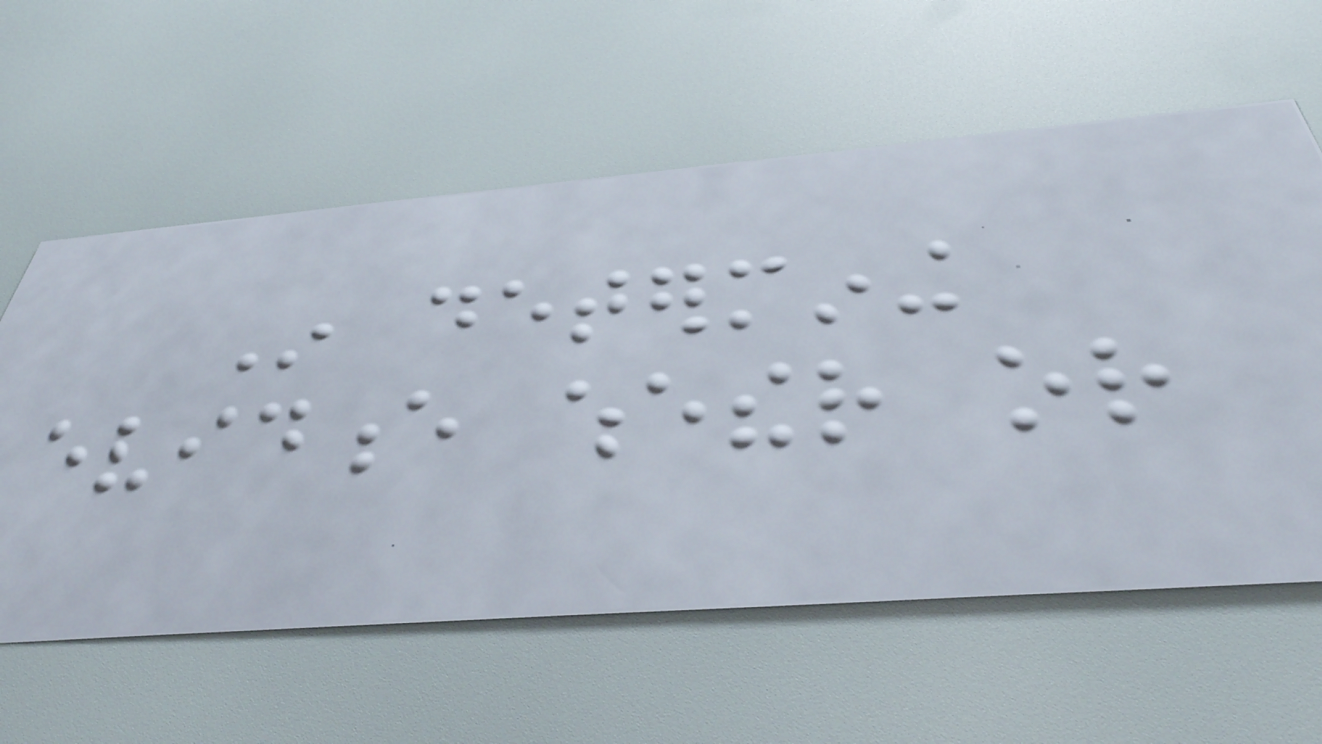In determining
evidence whether or
